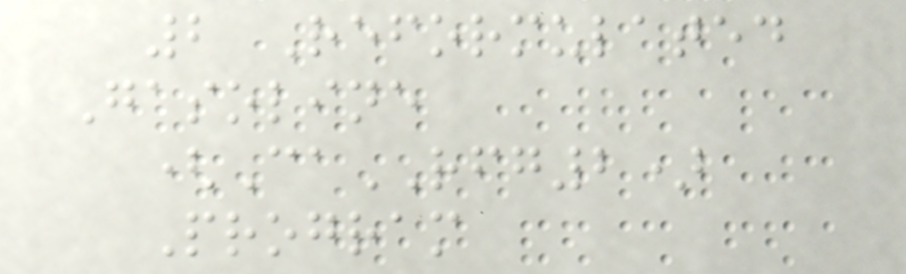2 Reformulated
Gasoline
(CaRFG2)
Program
